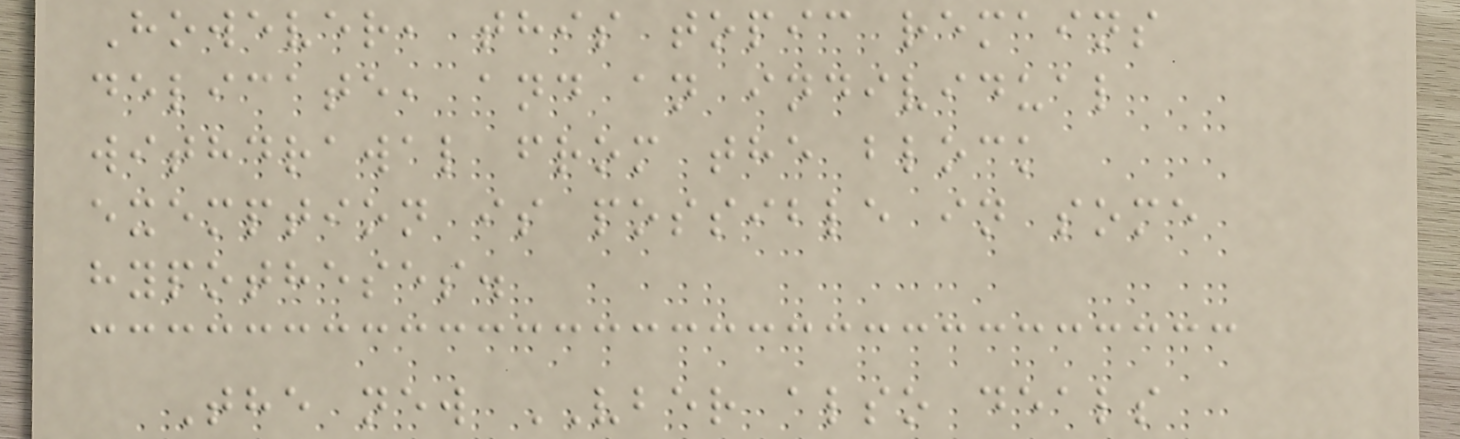However, this topic remains
delicate, and an individual
withdrawal from the block
exemption is possible in some
hypotheses.
The new VBER also deals
